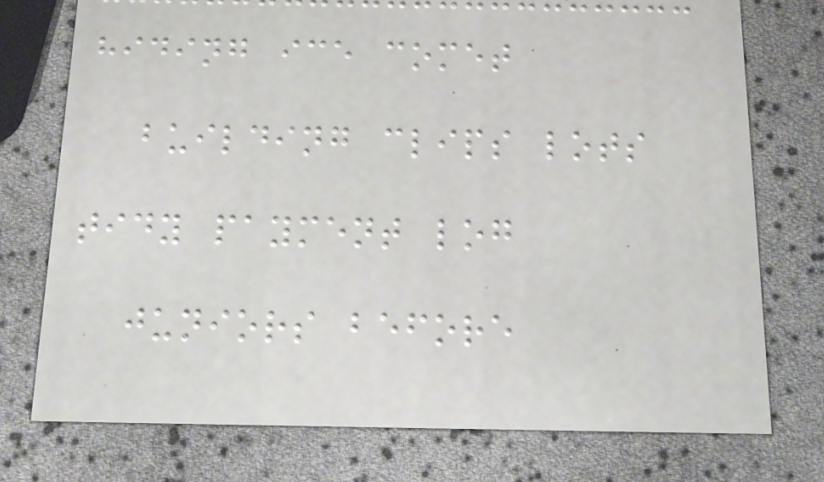hiding ice comet
building clips lots
tidy payment log
juniors before
